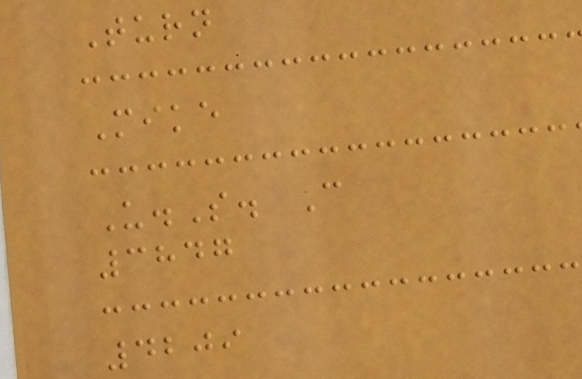Turn
Mike
U.S. C
3847
4209
